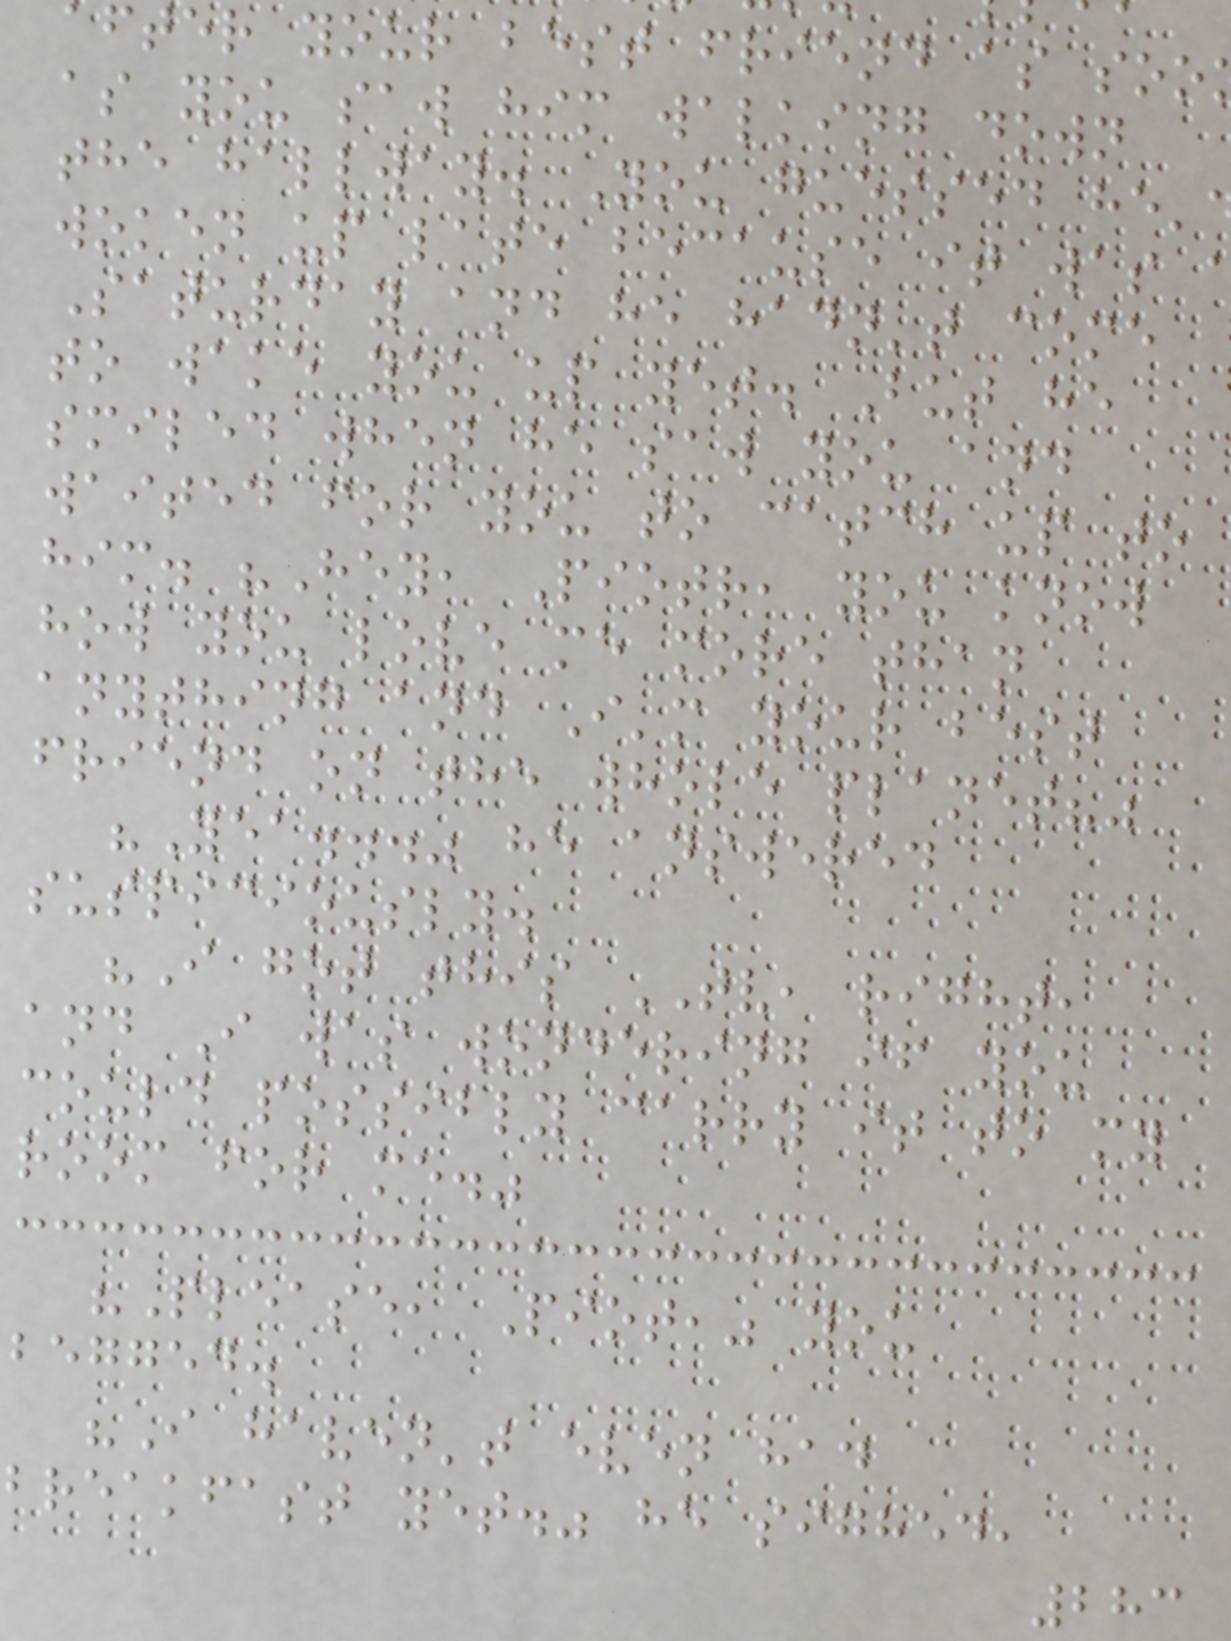after your best friend as soo
as you saw him walking down
the hallway. You guessed he'
woken up late because it was
Saturday and he hadn't come
to wake you up yet. But he
smiled when he saw you and
waited for you to catch up to
him. "Hey, Piotr, you know
how you love me more than
anything and I'm your best
friend on the whole planet?"
"Yea..." he answered
suspiciously.
"I got this TV, right,
and I was wondering if you
could possibly carry it to my
room for me."
"Please, Piot," you
begged.
"I haven't even had
breakfast yet." he sighed,
283
